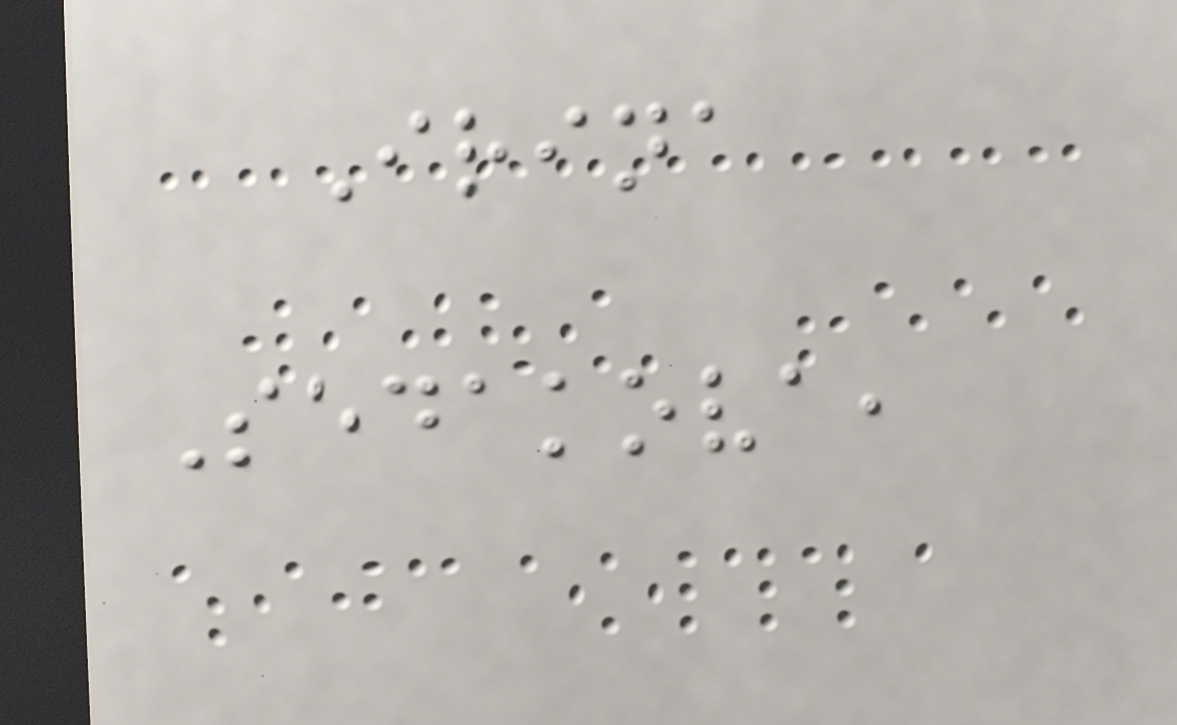Irina
Sedakova,
